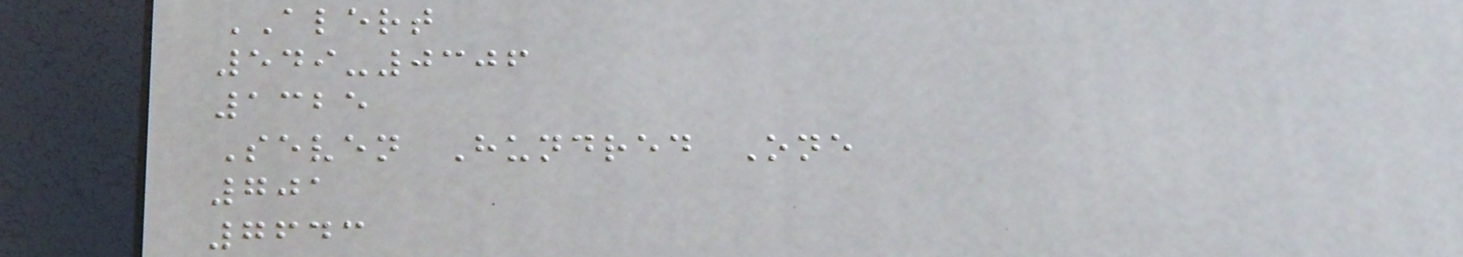ALERT
549-0306
1325
Seven Hundred One
701
7643
